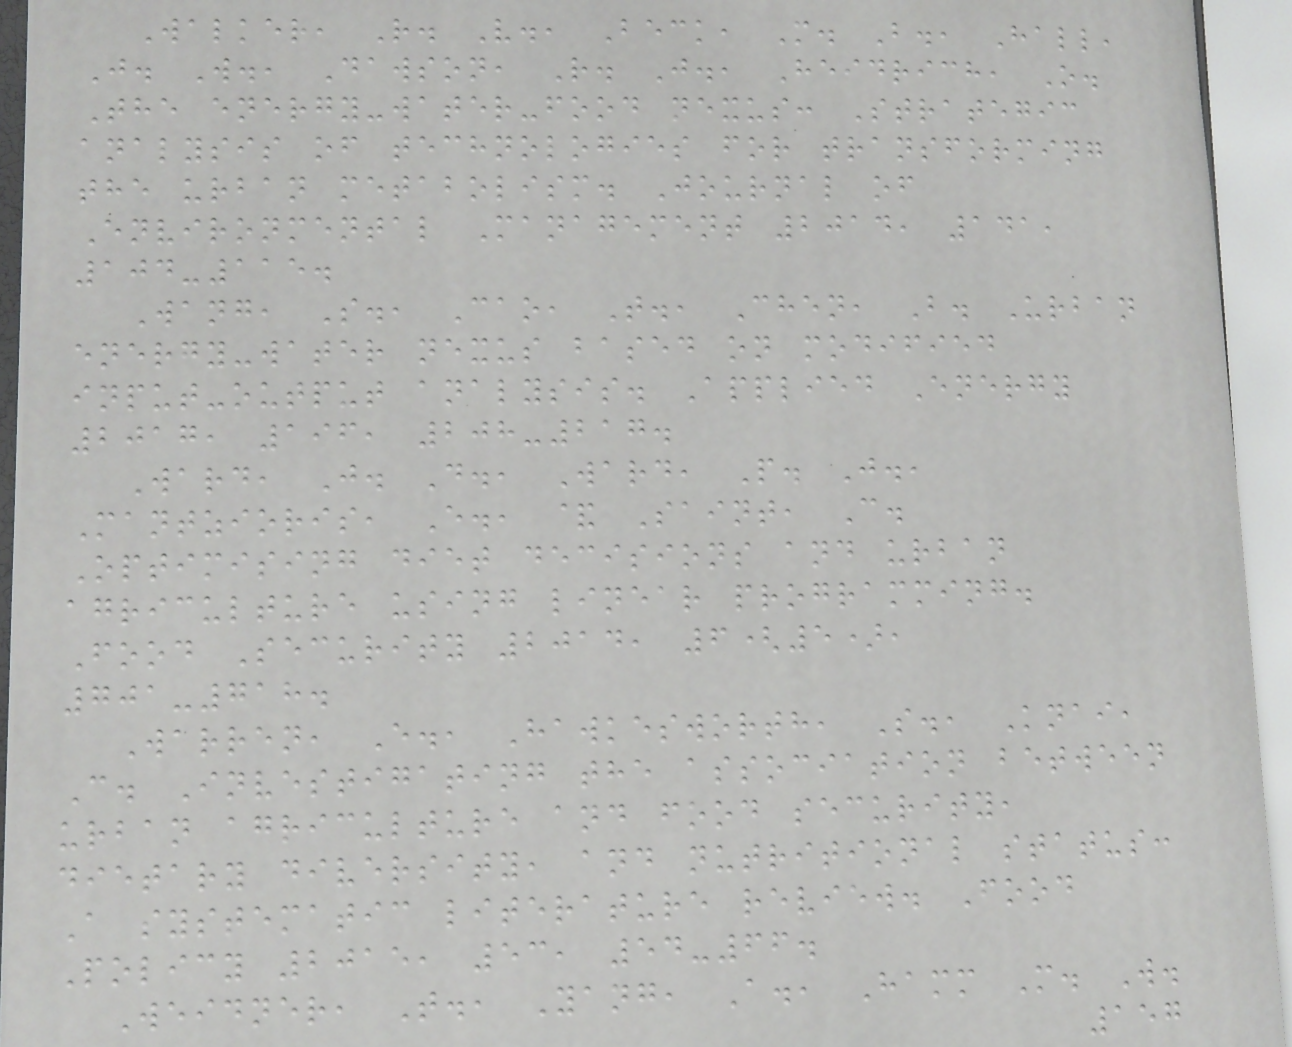Walker, R. V., Beck, M. B., Hall,
J. W., Dawson, R. J., Heidrich, O.
The energy-water-food nexus: Strategic
analysis of technologies for transforming
the urban metabolism. Journal of
Environmental Management 2014, 141,
104-115.
Wang, S., Cao, T., Chen, B. Urban
energy-water nexus based on modified
input-output analysis. Applied Energy
2017, 196, 208-217.
Ward, J. D., Ward, P. J.,
Mantzioris, E., & Saint, C.
Optimising diet decisions and urban
agriculture using linear programming.
Food Security 2014, 6(5),
701-718.
Warren, E., Hawkesworth, S., Knai,
C. Investigating the association between
urban agriculture and food security,
dietary diversity, and nutritional status:
A systematic literature review. Food
Policy 2015, 53, 54-66.
Weidner, T., Yang, A., Hamm M. W.
157
